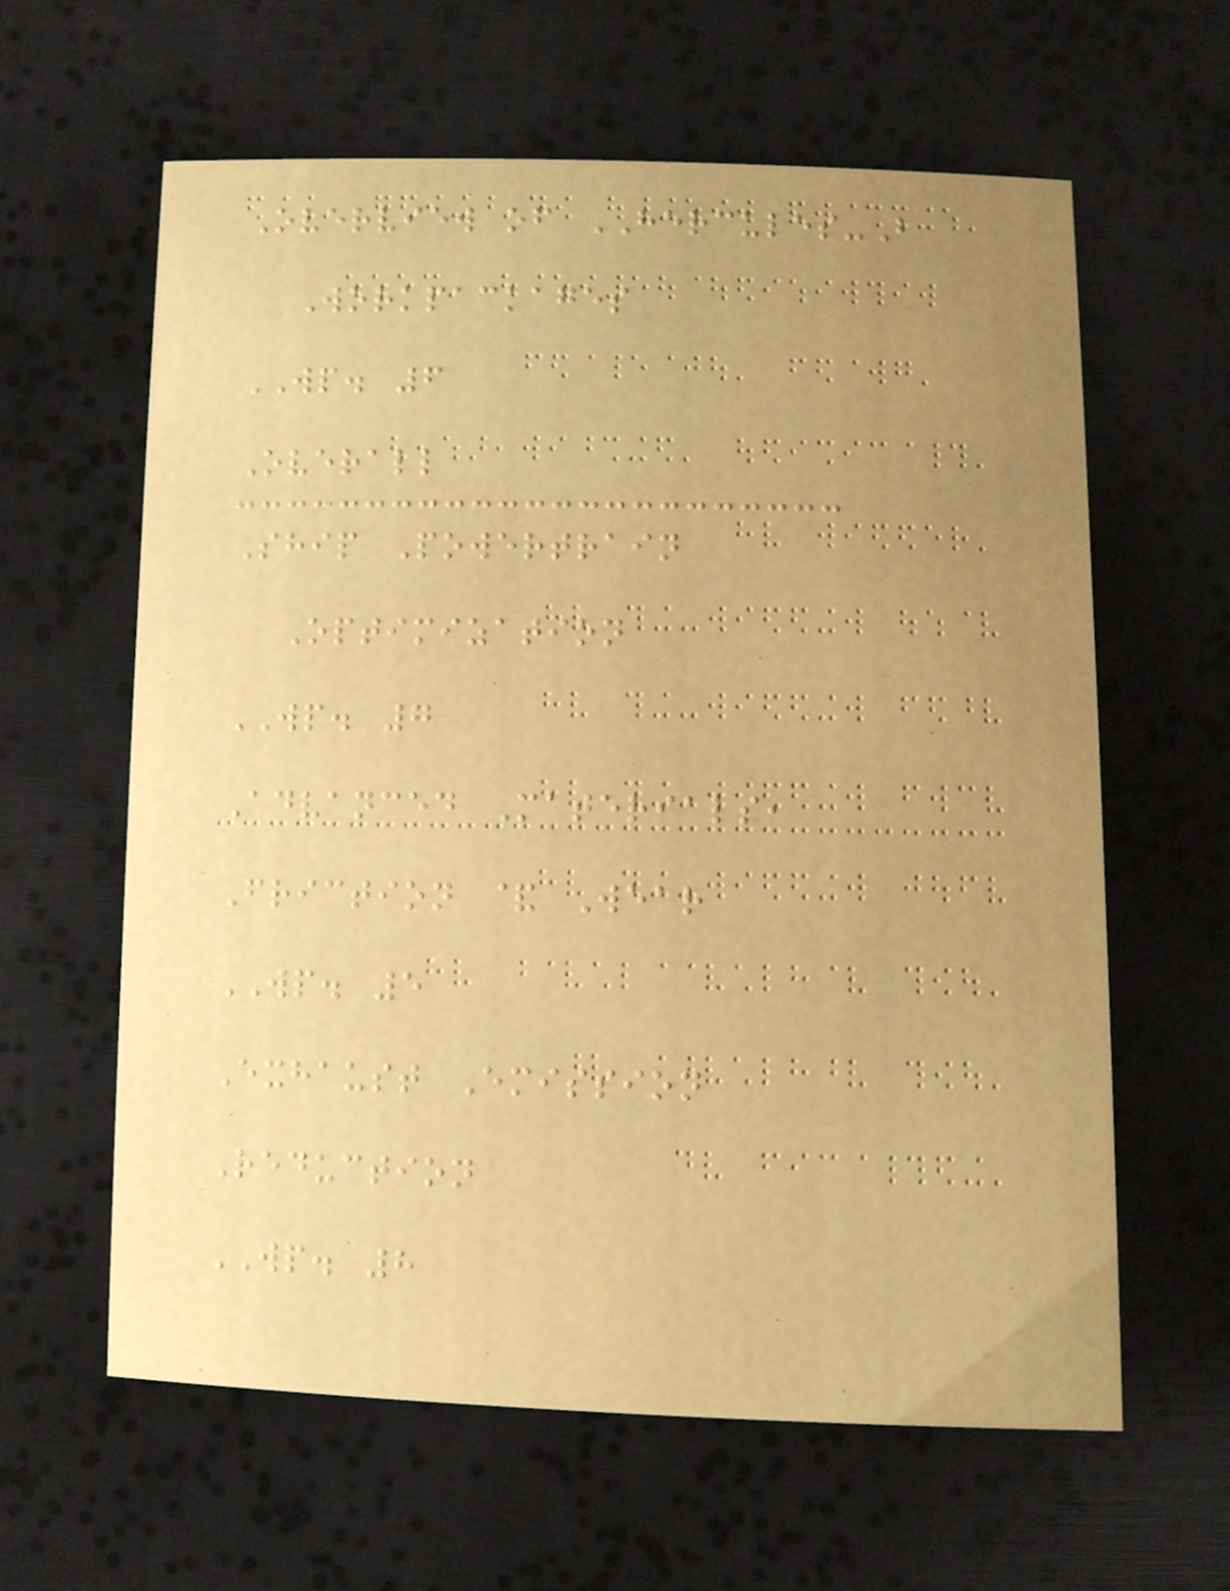Overview of HERCULES-B
Workpackages
WP. 6
Overall
Ship Powertrain
Optimization
WP. 7
Advanced Materials,
Friction & Wear
WP. 5
Exhaust Emission
Reduction
WP. 8
